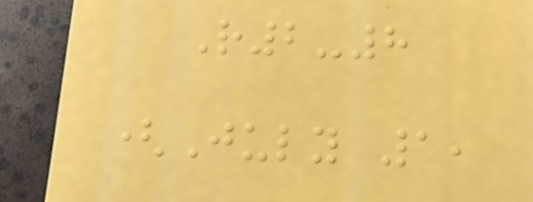R2-8
(July 1,
